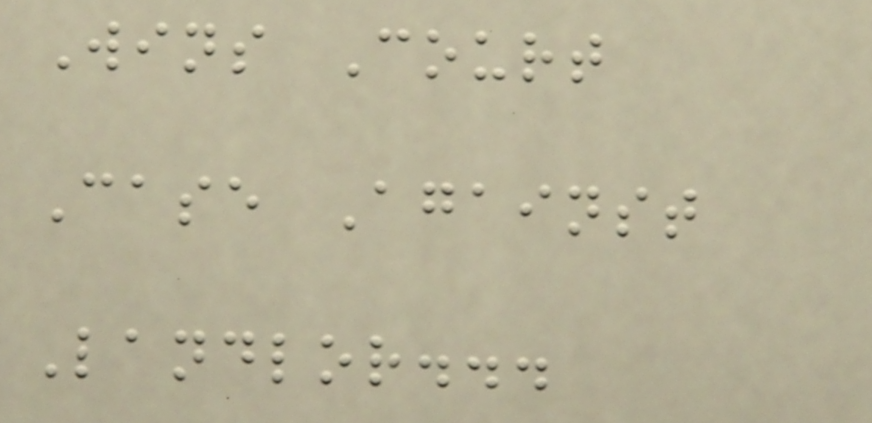Wins Court
Case Against
Landlor...
